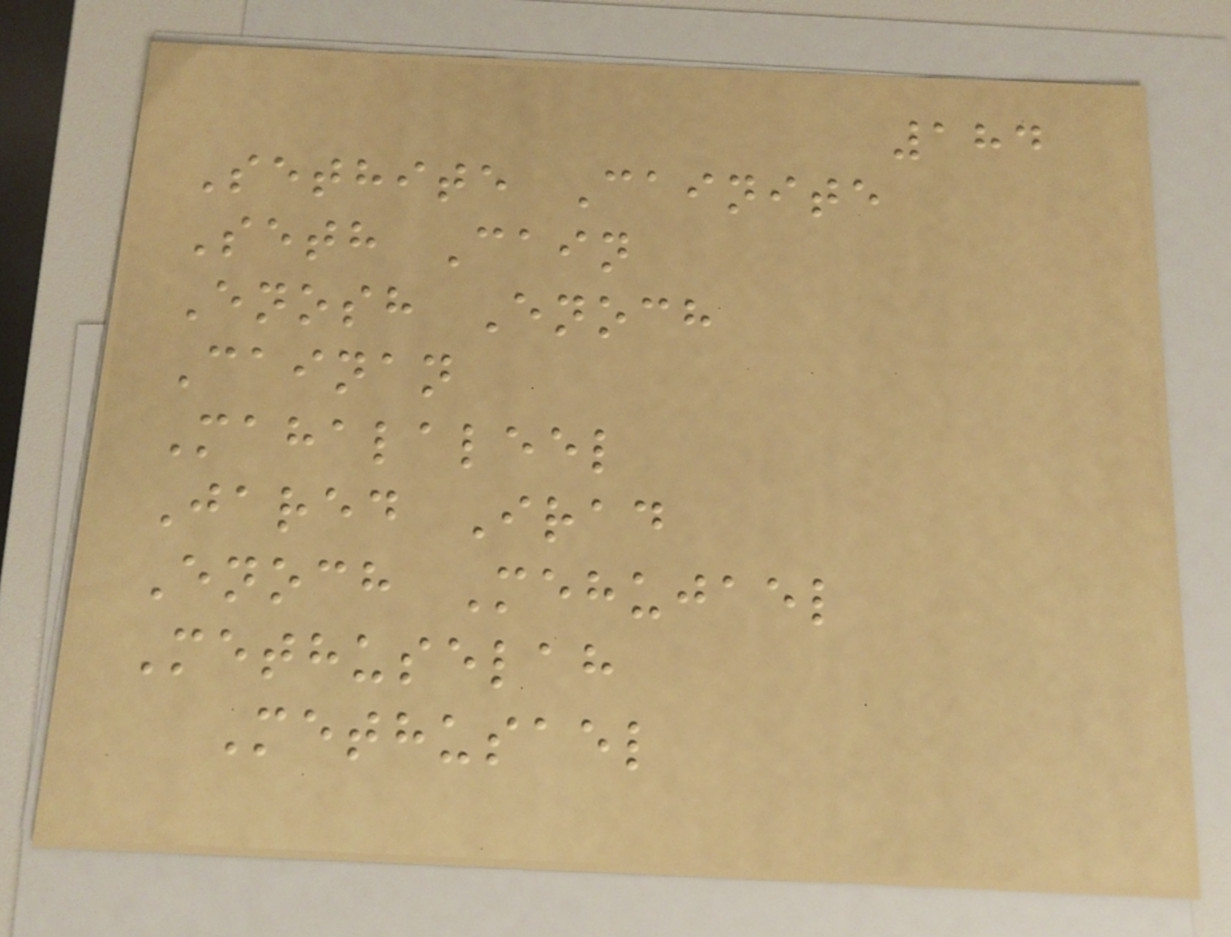184
Sethite Cainite
Seth Cain
Enosh Enoch
Cainan
Mahalaleel
Jared Irad
Enoch Mehujael
Methuselah
Methusael
